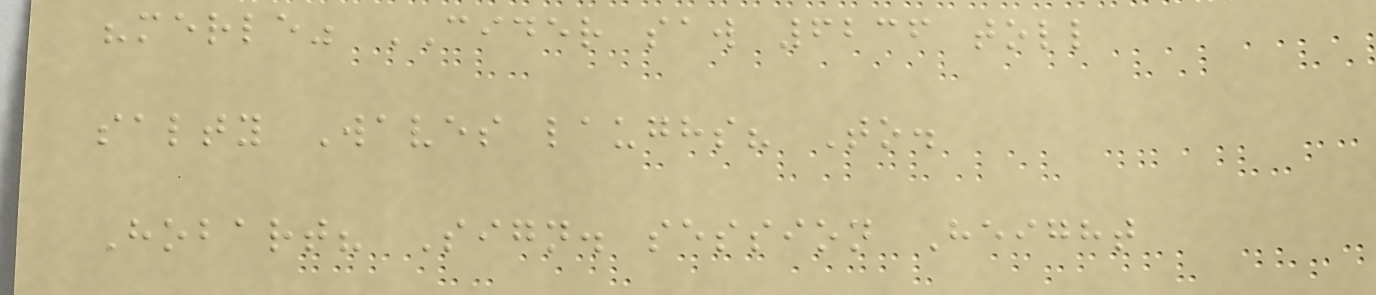"merle" CIDER saw 6236 toll
salty Waves laughs? To.
Hobart? Sign. session Height
